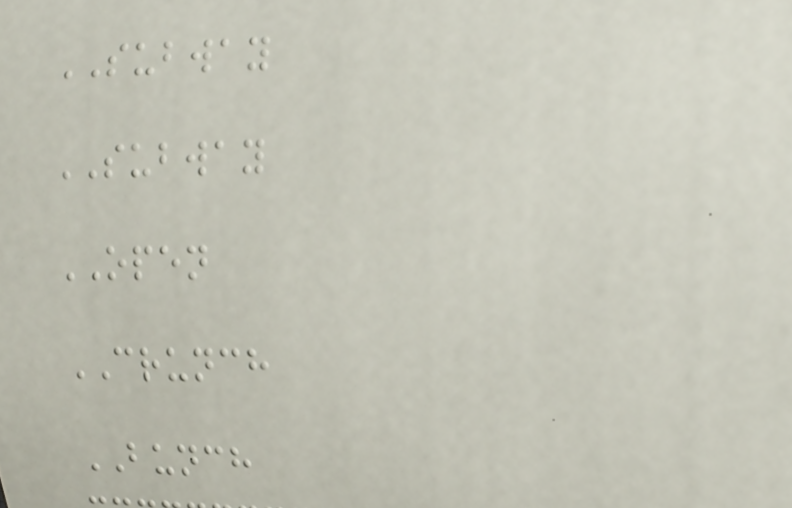SUBWAY
SUBWAY
OPEN
CRUNCH
BUNCH
